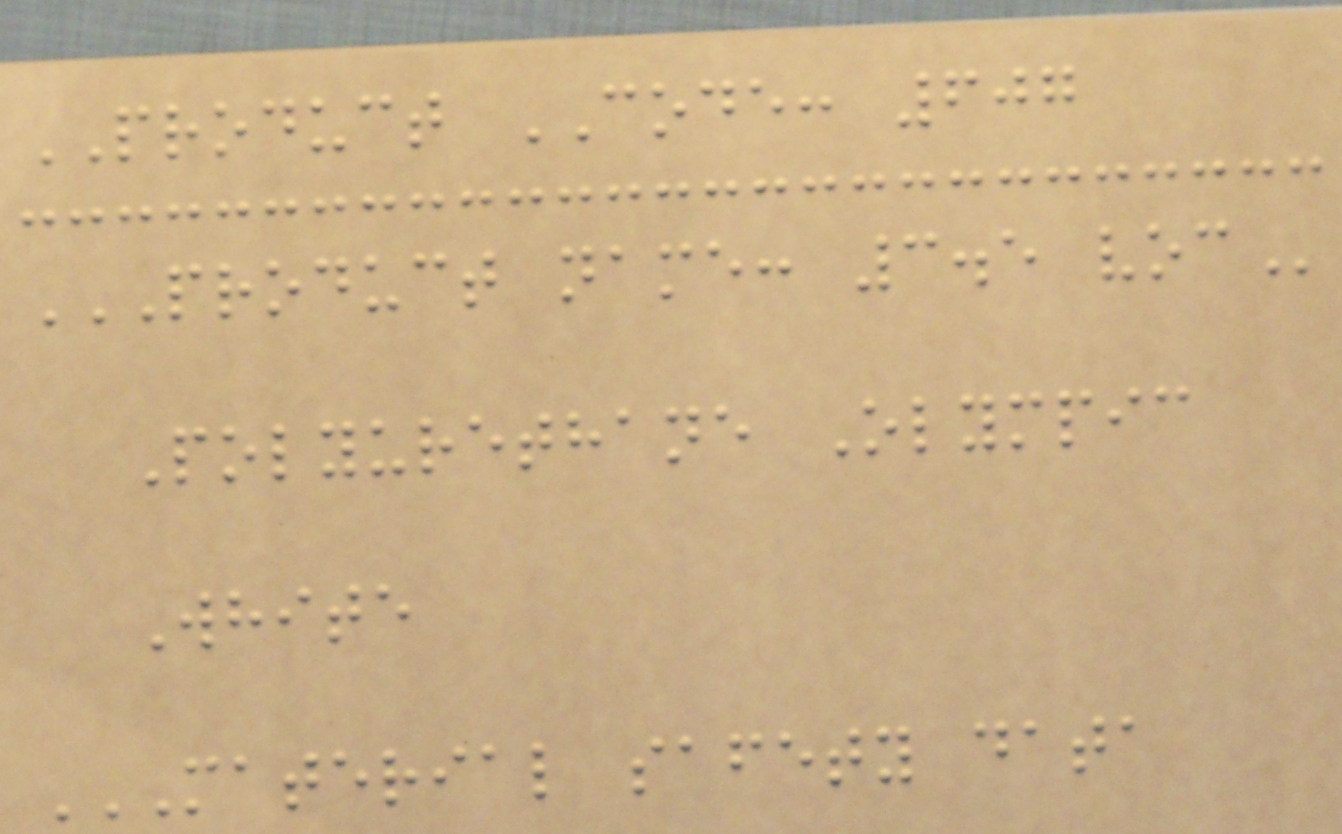PRODUCT CODE: 607
PRODUCT NAME: 3.5 VOC
Polyurethane Olympic
White
MATERIAL SAFETY DATA
